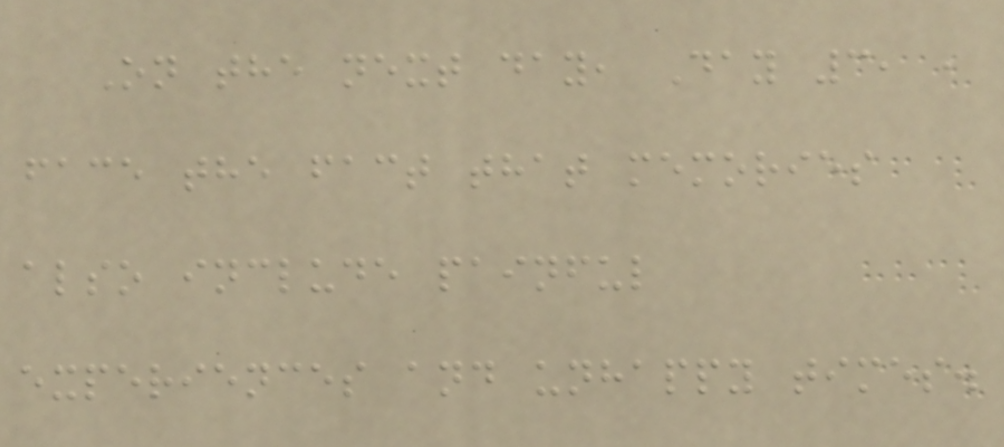On the next day, Day 3, ,
face the fact that memories
also include painful
experiences and unhappy times.
